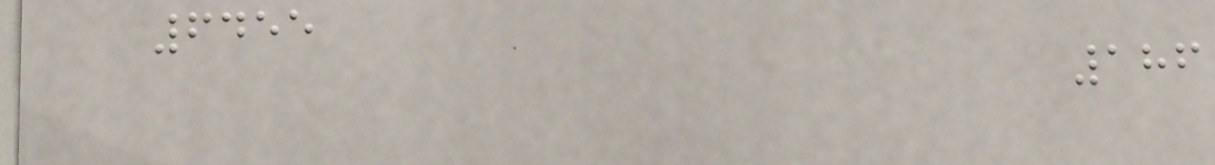6455
186
